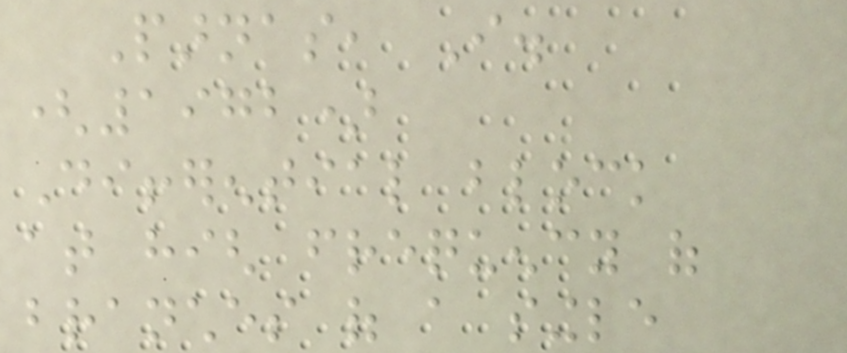Parnas, I.
(1972)
Differential block
at high frequency of
branches of a single
